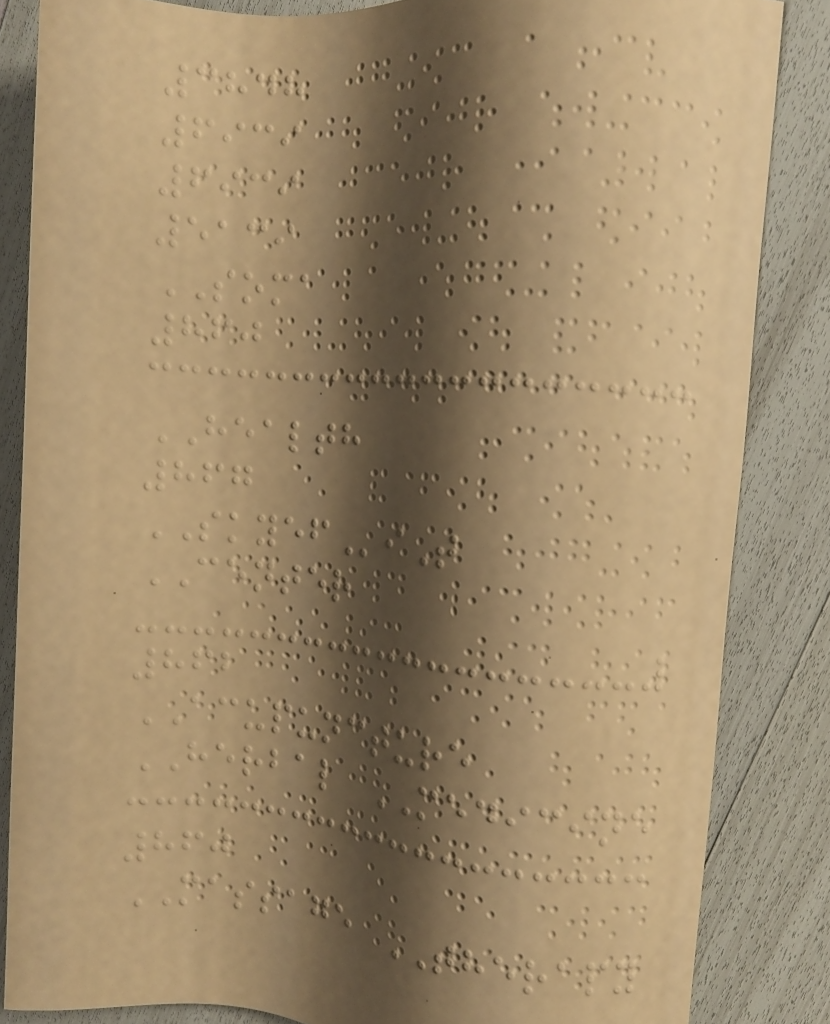3848
6939
6939
5139
SOMA
860
HEALTH
867
SKYEFiT
CENTER
862
ACUPUNCTURE
HERBAL MEDICINE
860
MASSAGE THERAPY
